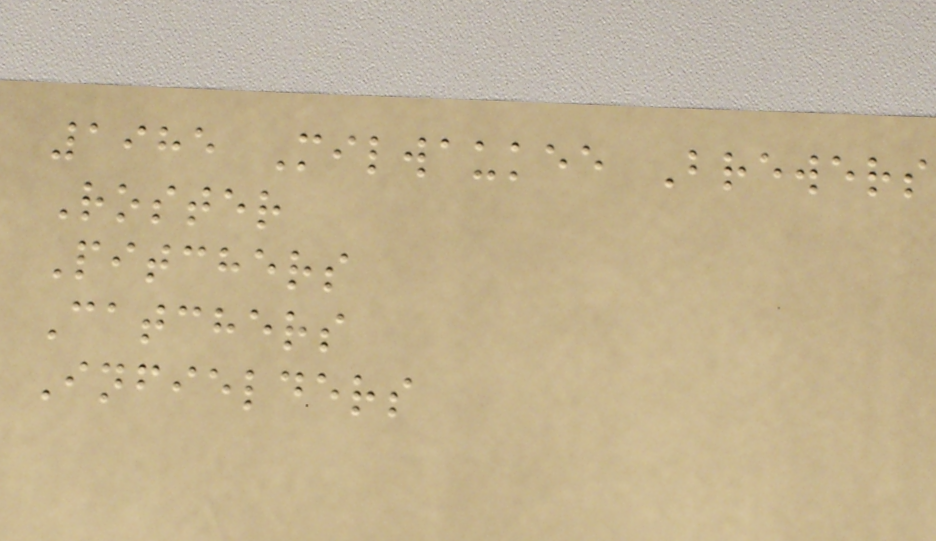1985 Milwaukee Brewers
Roster
Pitchers
Catchers
Infielders
